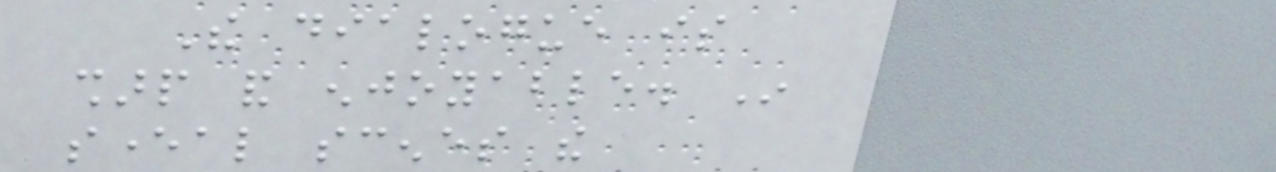The dialogue is
sharp and enjoyable. In
several scenes the
